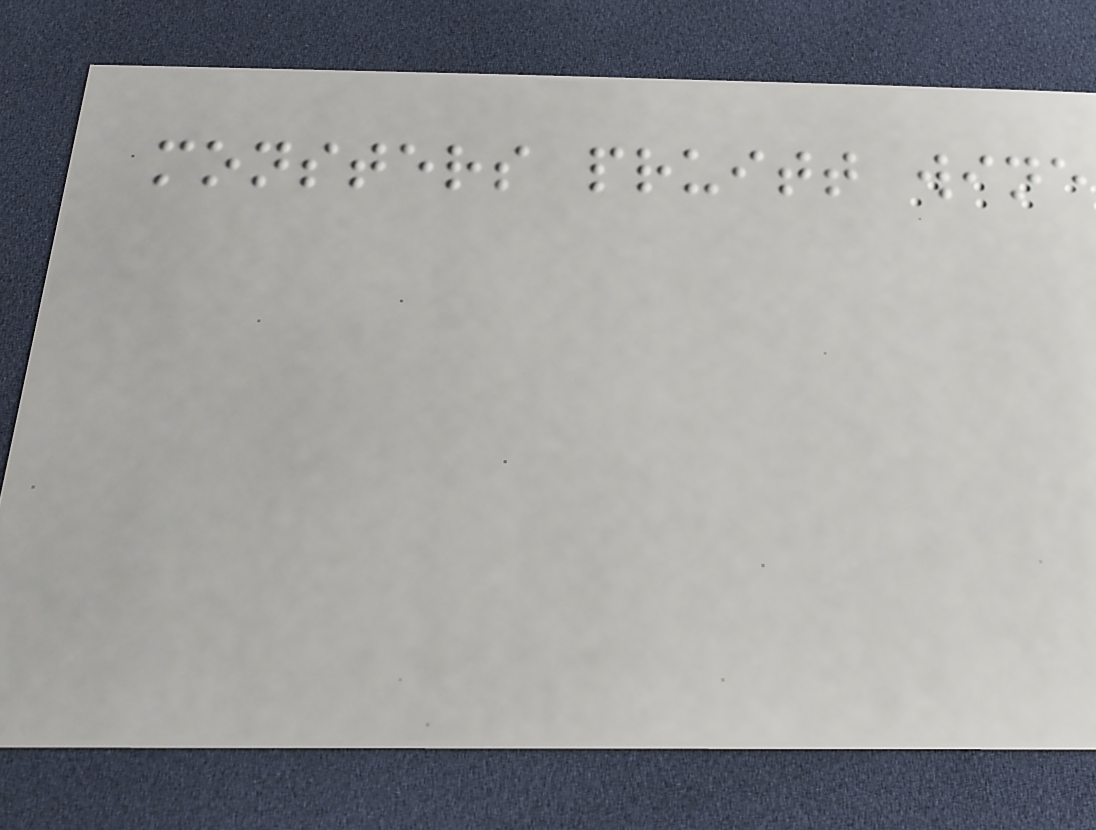monsters pruitt wine
